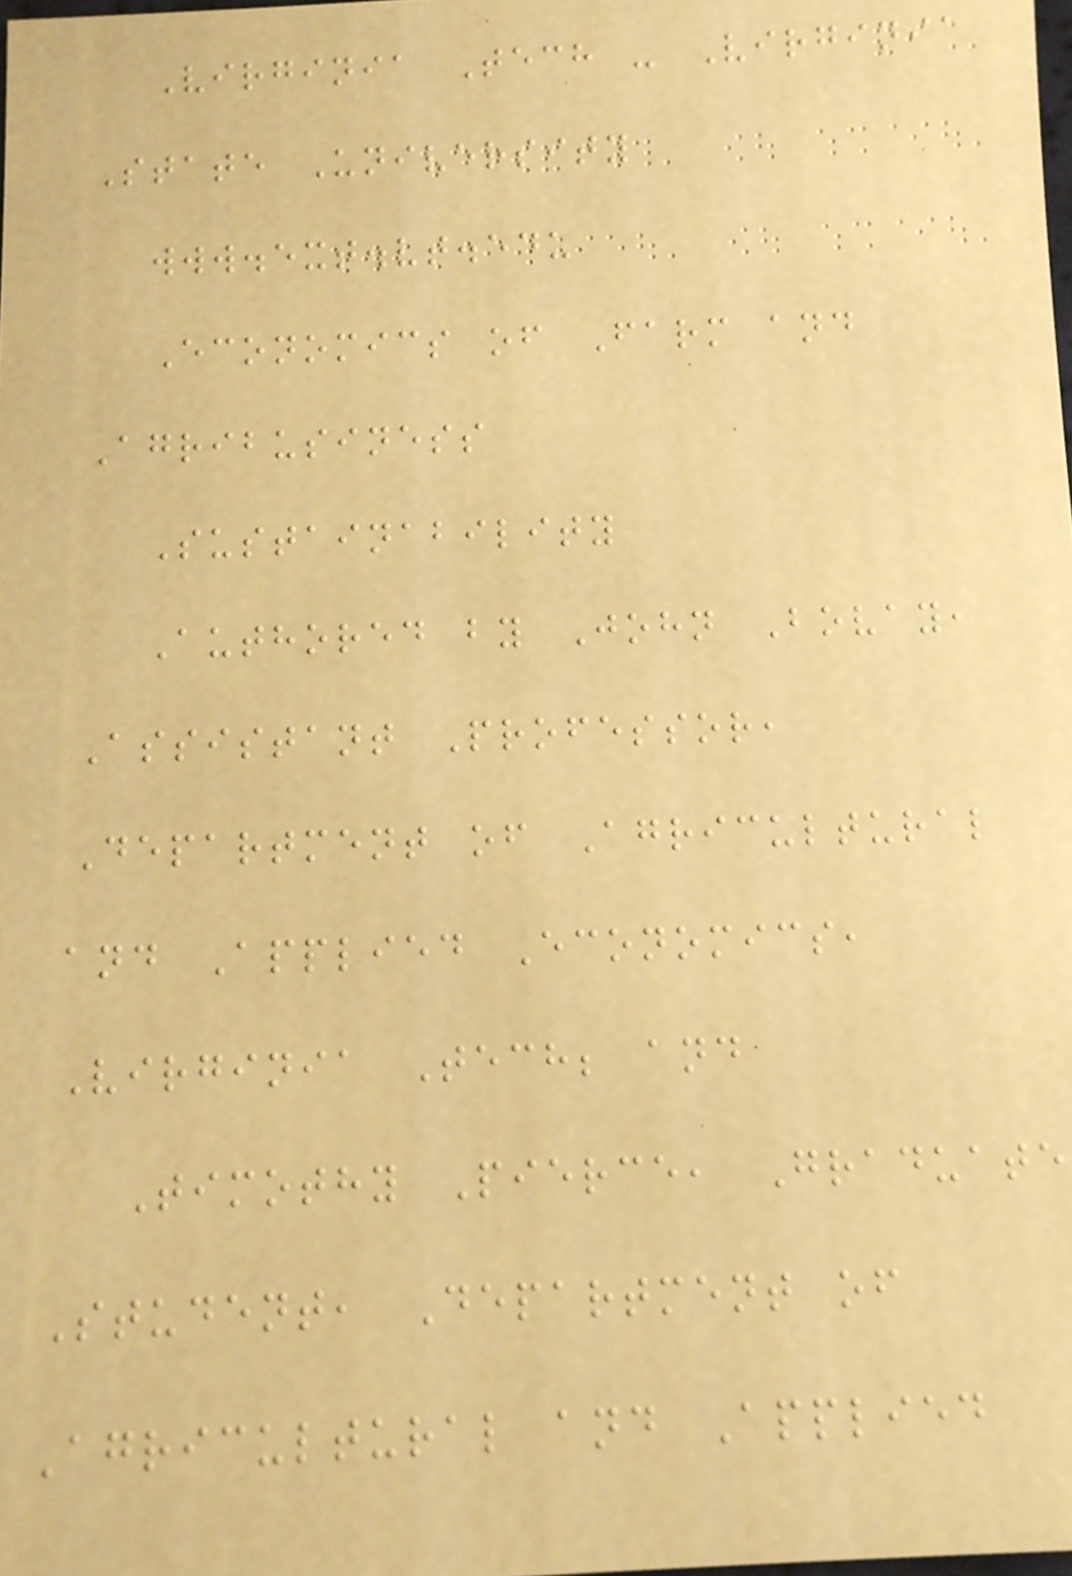Virginia Tech - Virginia
State University
www.ext.vt.edu
Economics of Farm and
Agribusiness
Sustainability
Authored by John Bovay,
Assistant Professor,
Department of Agricultural
and Applied Economics,
Virginia Tech; and
Timothy Pierce, Graduate
Student, Department of
Agricultural and Applied
